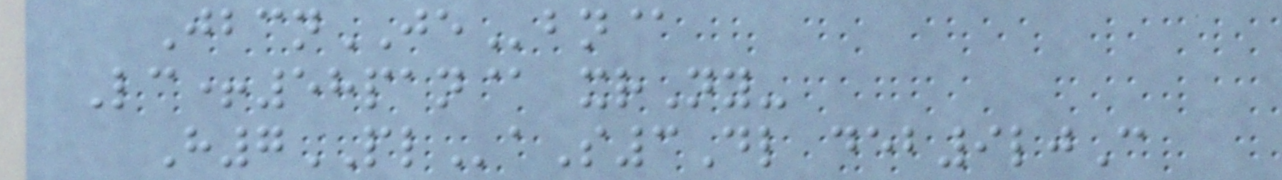JbcnJEbn@
Lc+58pan@ xrNy-
H7PLaS3Dl deb9ljC
